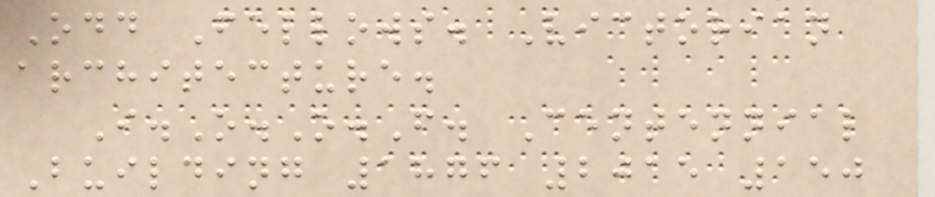Odd Fellows. Victorian
architecture.
I.O.O.F. Centennial
Building 1876 2015 150
